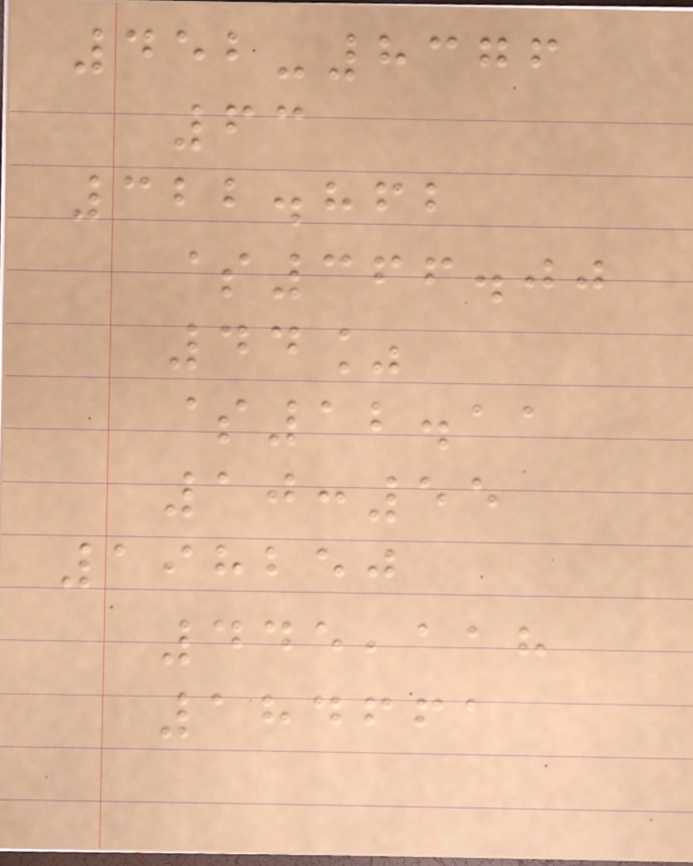452-8376
63
322.862
$366.00
44%
$12.11
10:55
198250
445,118
184661
